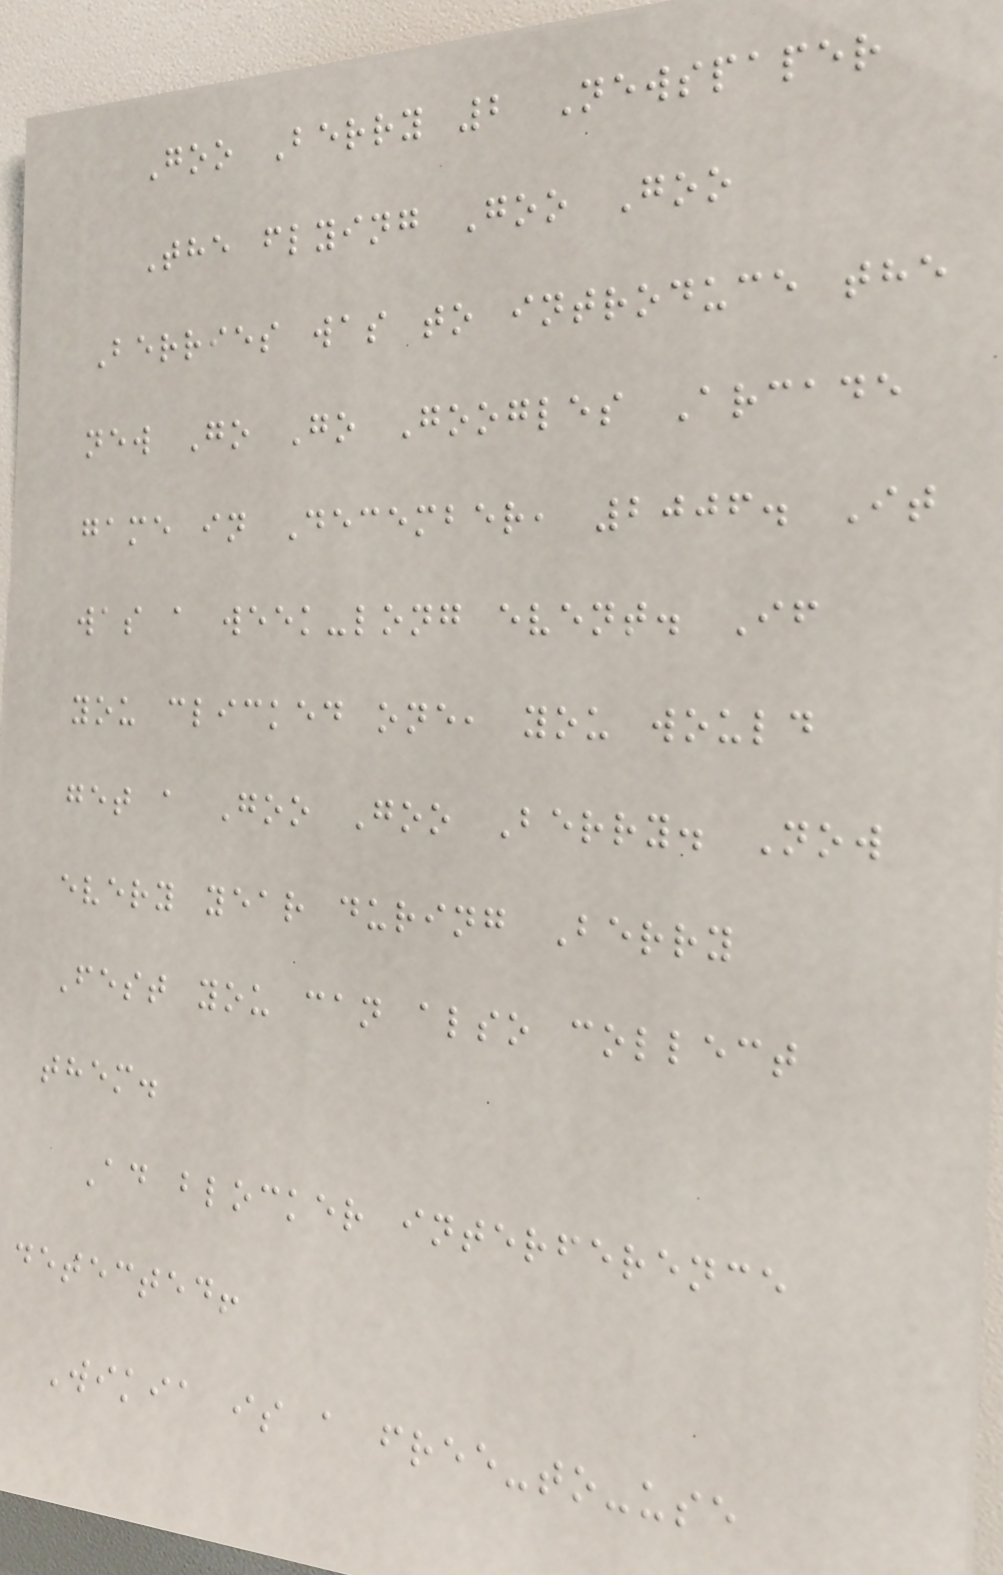Goo Berry 2 Newspaper
The flying Goo Goo
Berries was to introduce the
new Go Go Googles Arcade
game in December, 2006. It
was a week-long event. If
you clicked one, you would
get a Goo Goo Berry. Now
every year during Berry
Fest you can also collect
them.
Ad blocker interference
detected!
Wikia is a free-to-use
